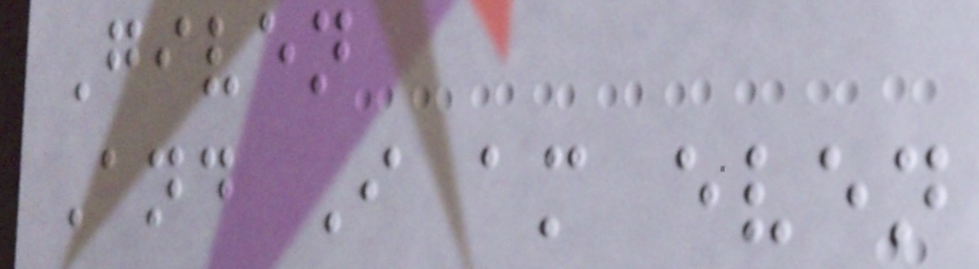Given
And I am even
